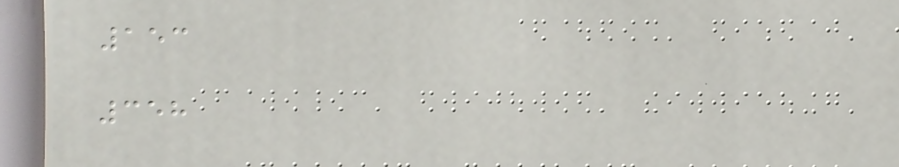153
358
